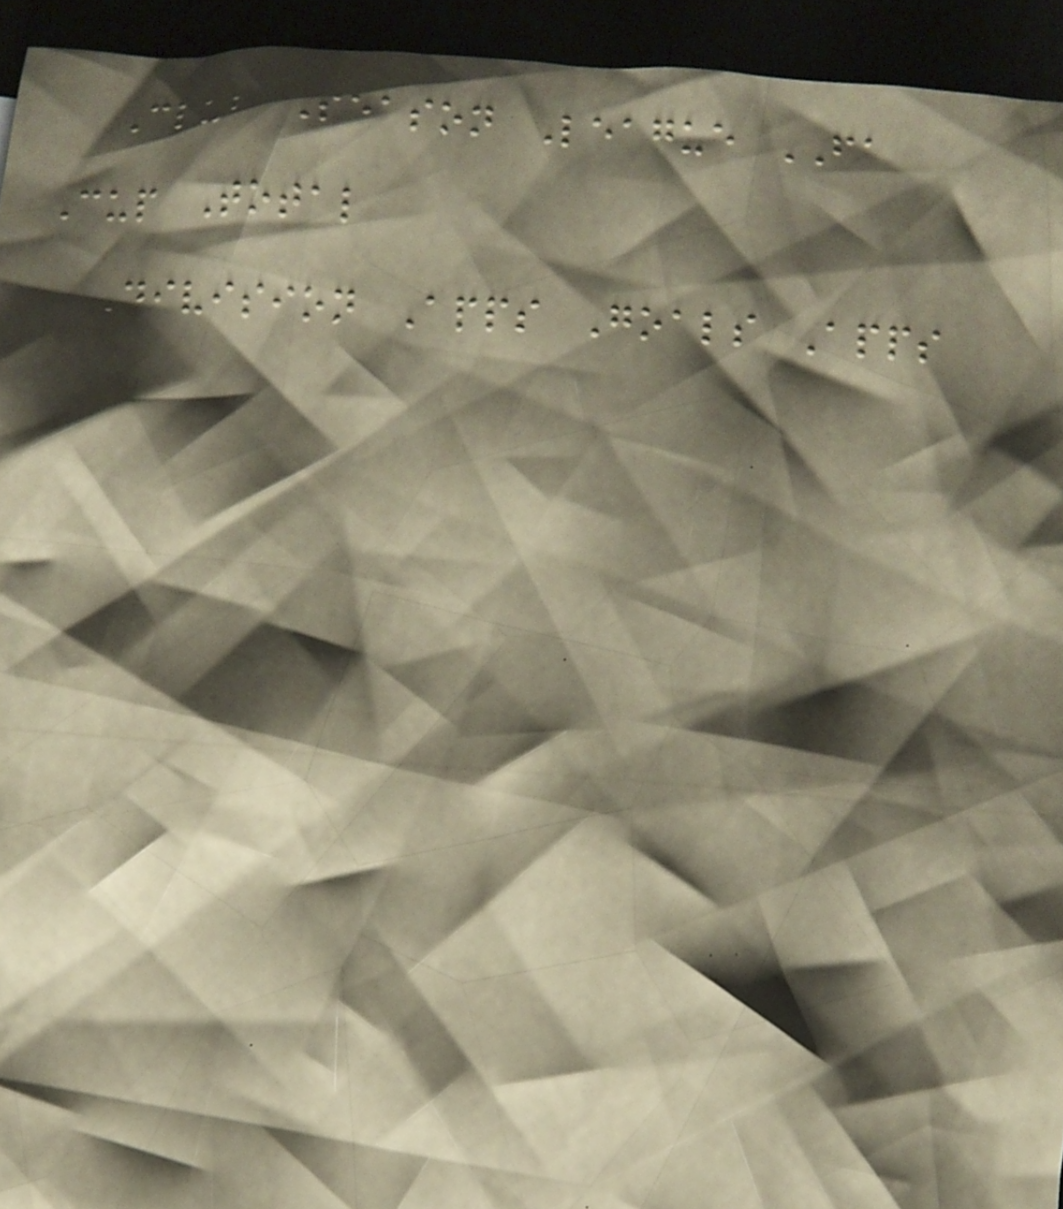Club Season League FA
Cup Total
Division Apps Goals Apps
